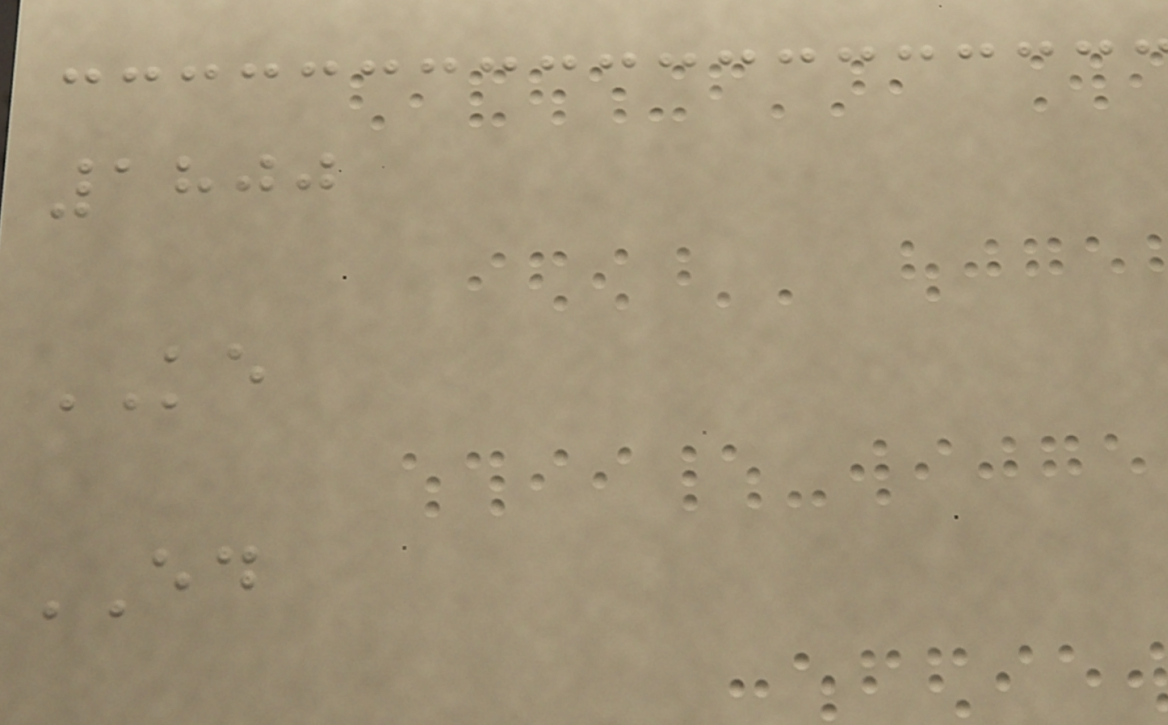1800
KE
ED
